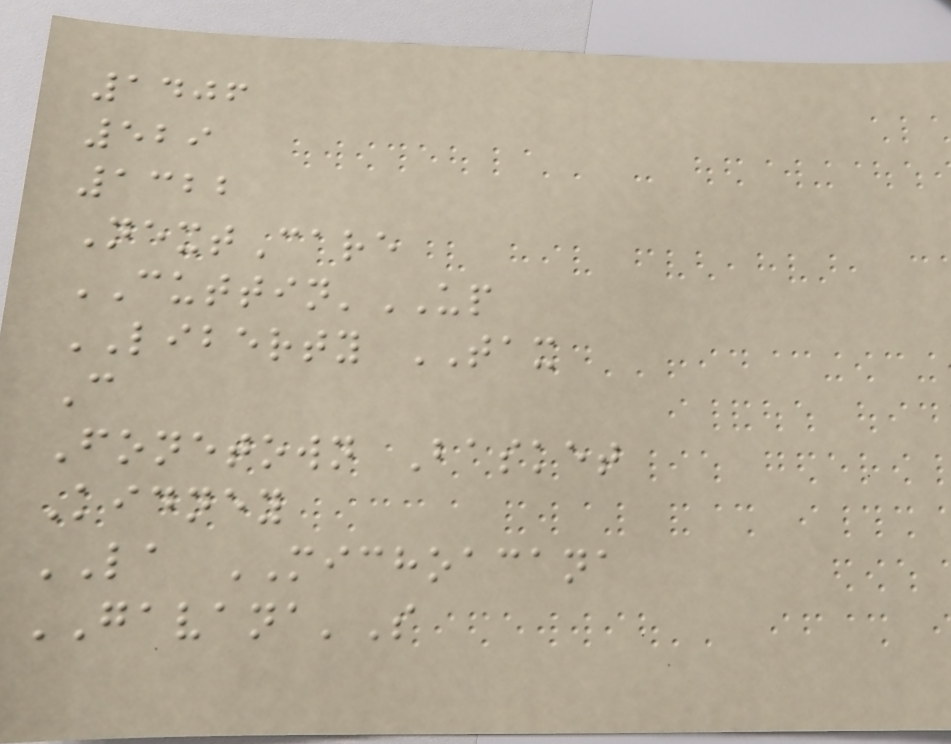1406
529
1322
NextCare
CUTTIN'UP
LIBERTY TAX
C
Fonetown Basket
Kidney
LA MICHOACANA
GAVANA'S
